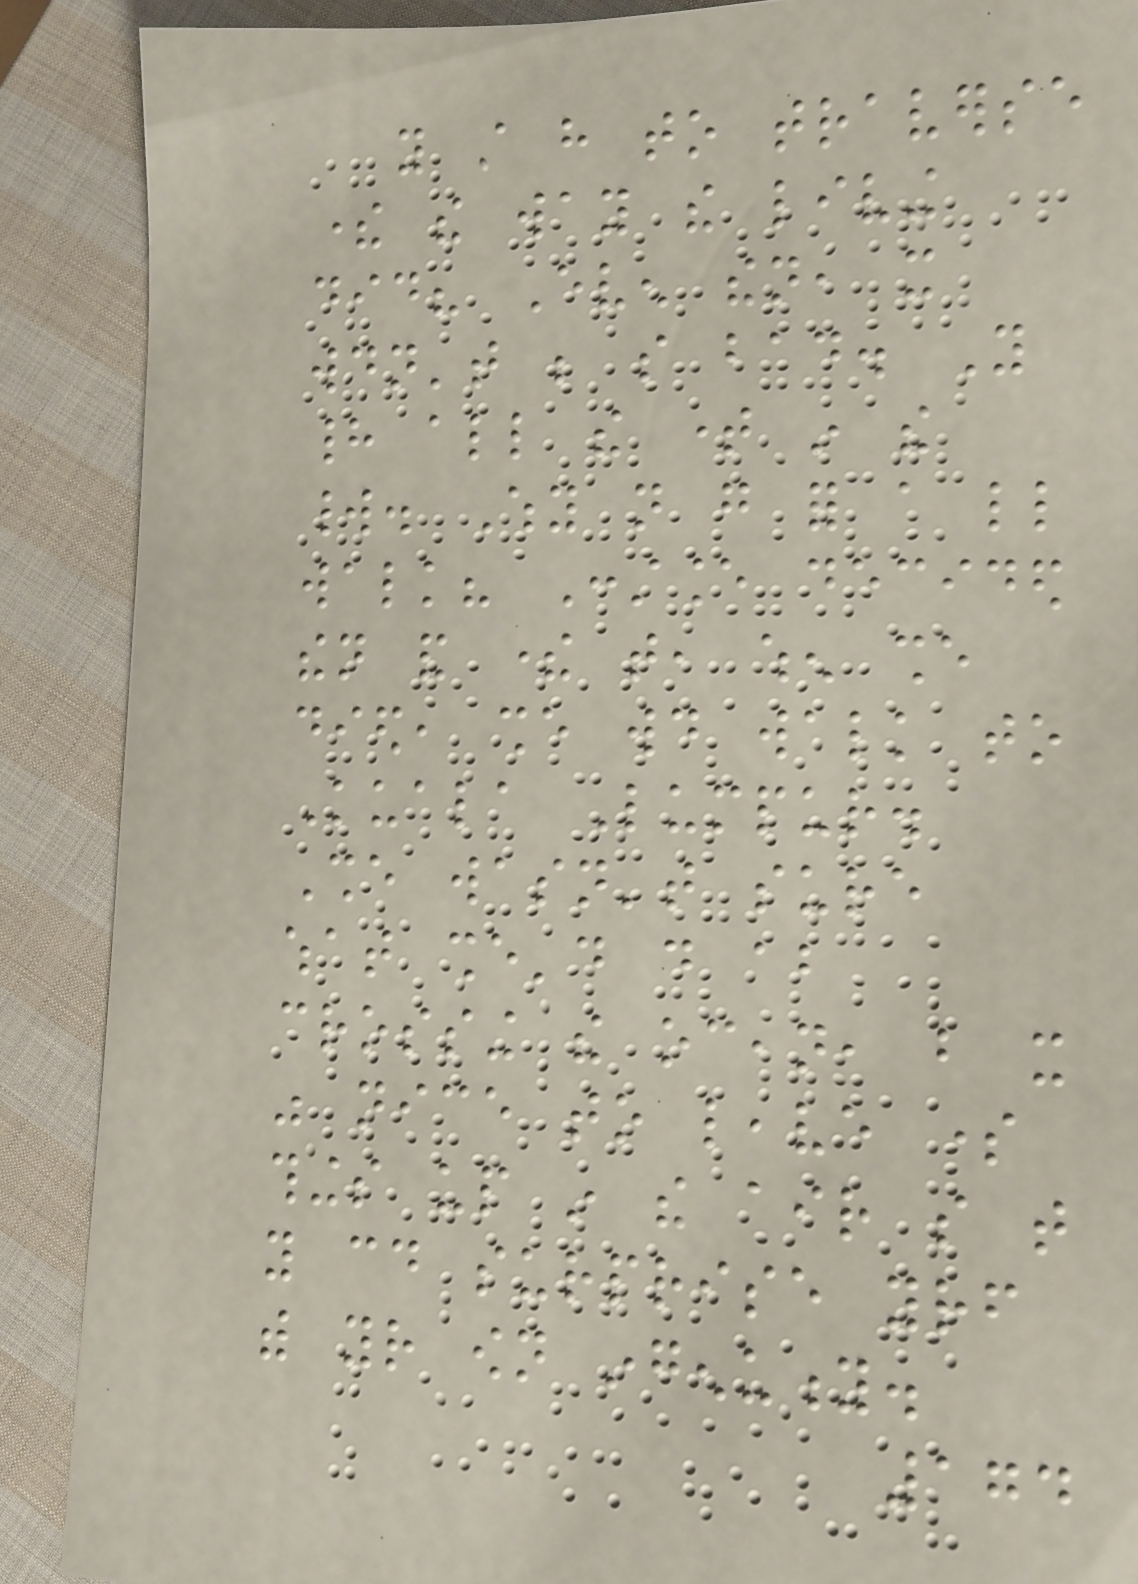you still have to traverse
there the way the living
did? Even then, it
wouldn't be so bad. You
had all the time in the
world. Why not go for a little
walk? Constance decided
then and there that, when she
died, she would walk to
Kuala Lumpur.
She wasn't sure
what she'd do about
crossing the ocean, but it
was nice to leave some
things up in the air so that
you could surprise yourself
with your own ingenuity.
174
